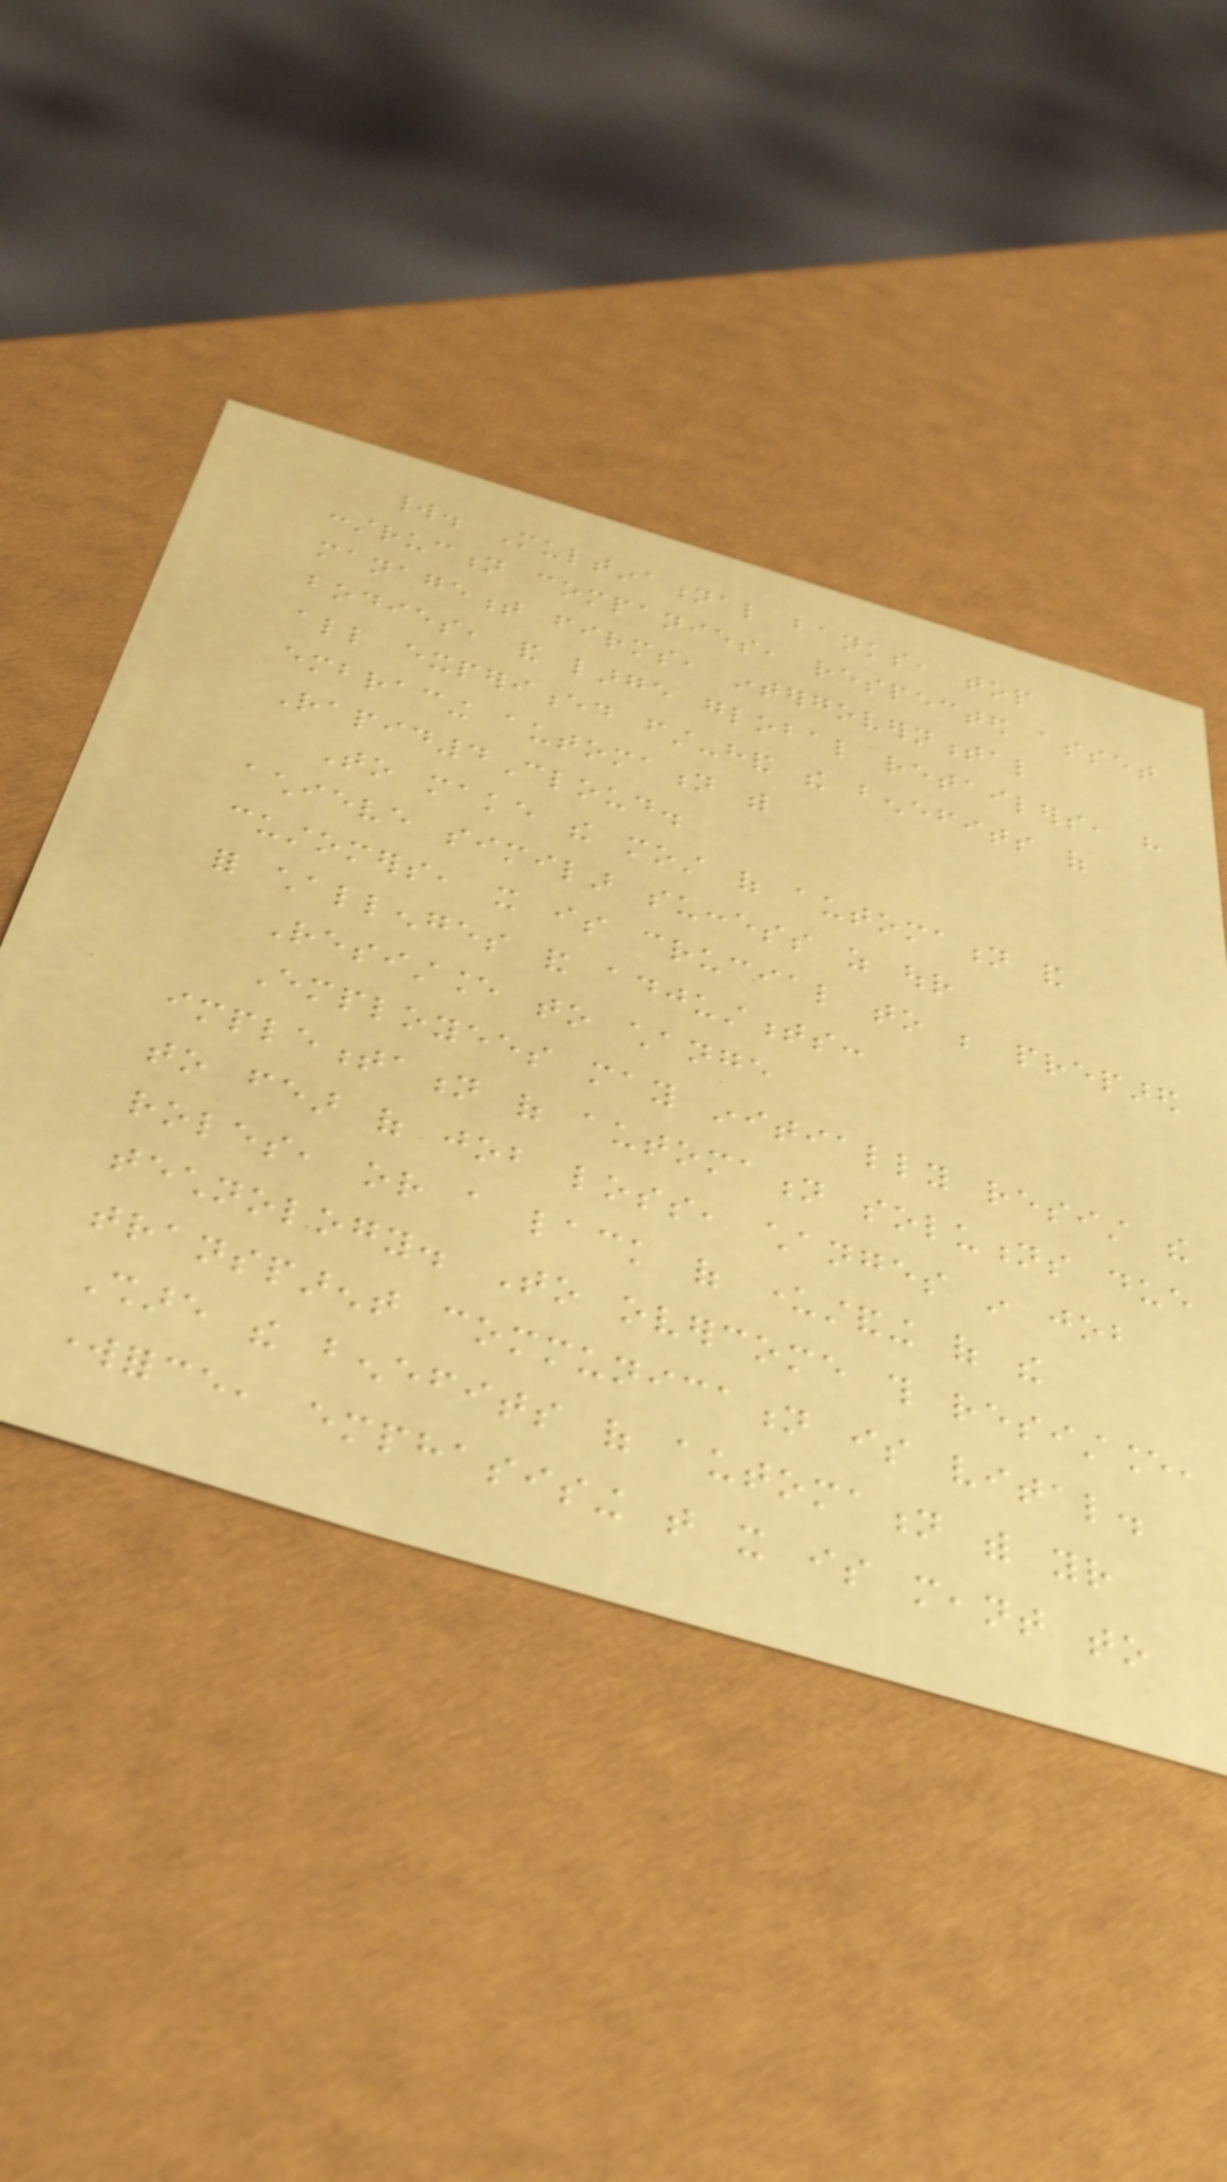world. Multinational banks, top
construction companies, respected asset
management firms, intergovernmental
bodies, and large global retailers, have
all experienced first-hand the benefits of
embracing automation with
Rapid4Cloud.
To make the most of automation and
achieve similar success as our
customers, it is crucial to be prepared
for challenges and adjustments:
Resistance to change
Employees may initially resist the
implementation of automation solutions due
to fear of job loss, changes in job
roles, or a lack of understanding of the
technology. To overcome this resistance,
transparent communication is vital.
Share the benefits of automation with your
workforce, emphasising that it is meant to
